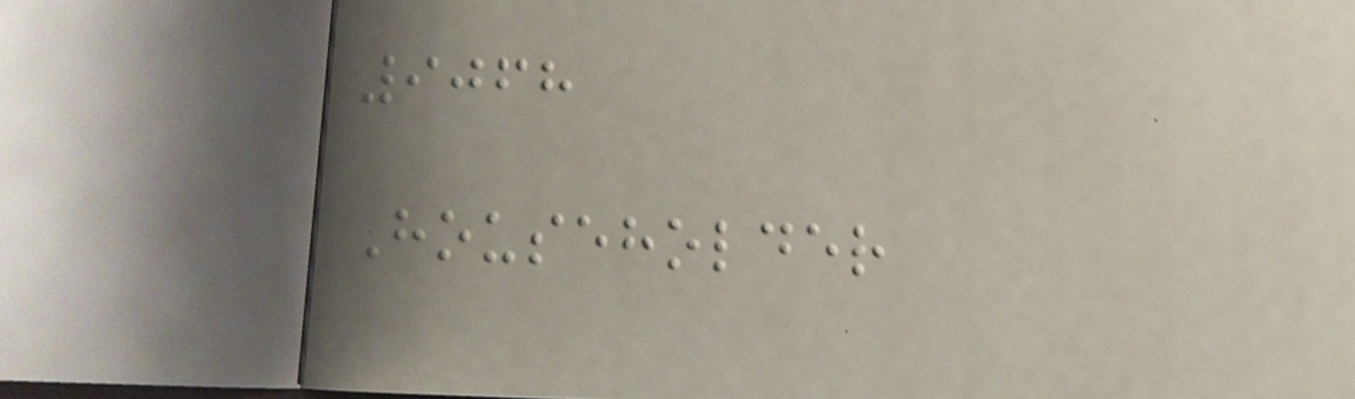9068
Householder
